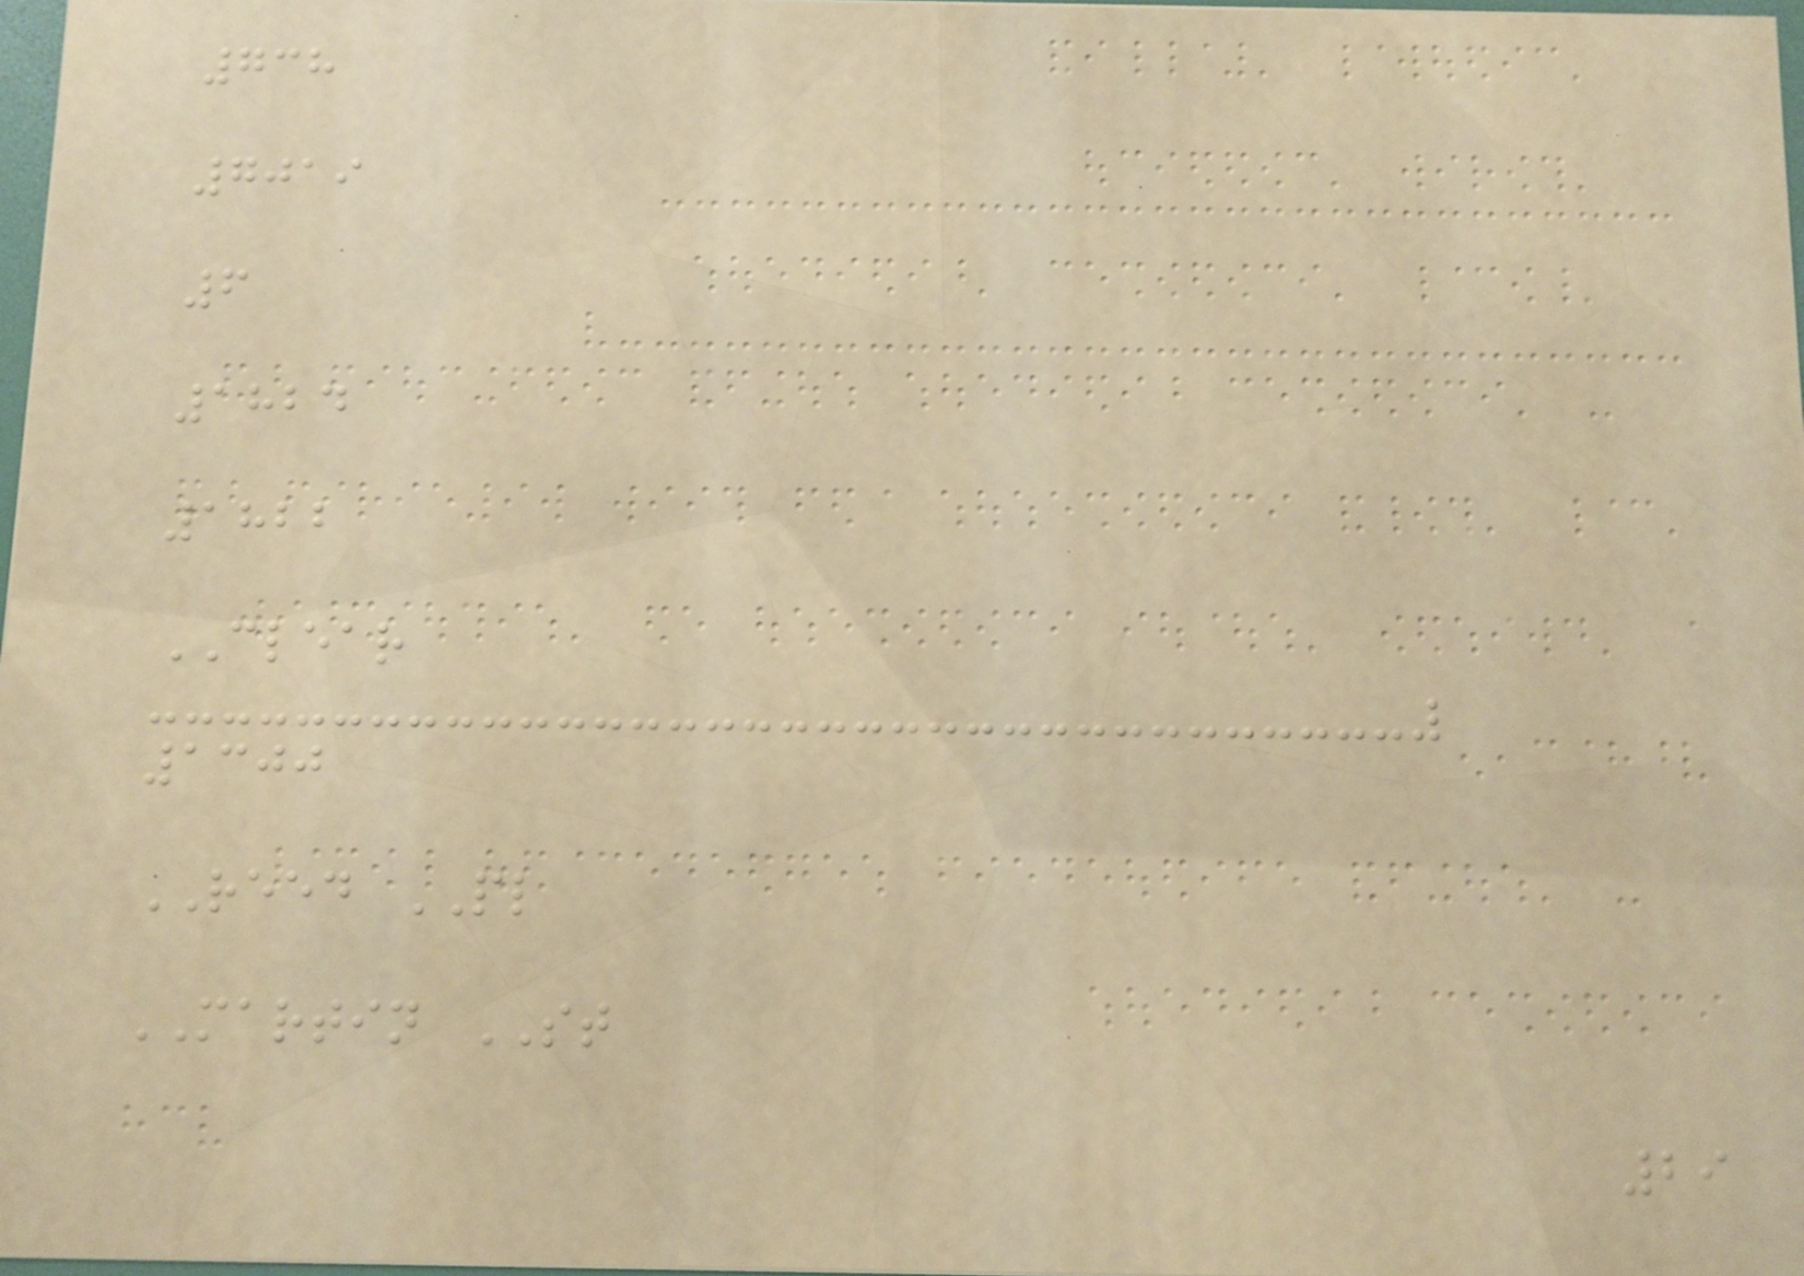738
7019
6
1824
1822
CLEAR
1300
REED PL
MARTIN ST
29
